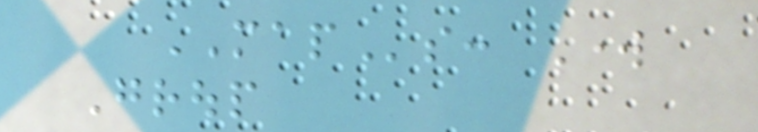MAPs: Work
Group
